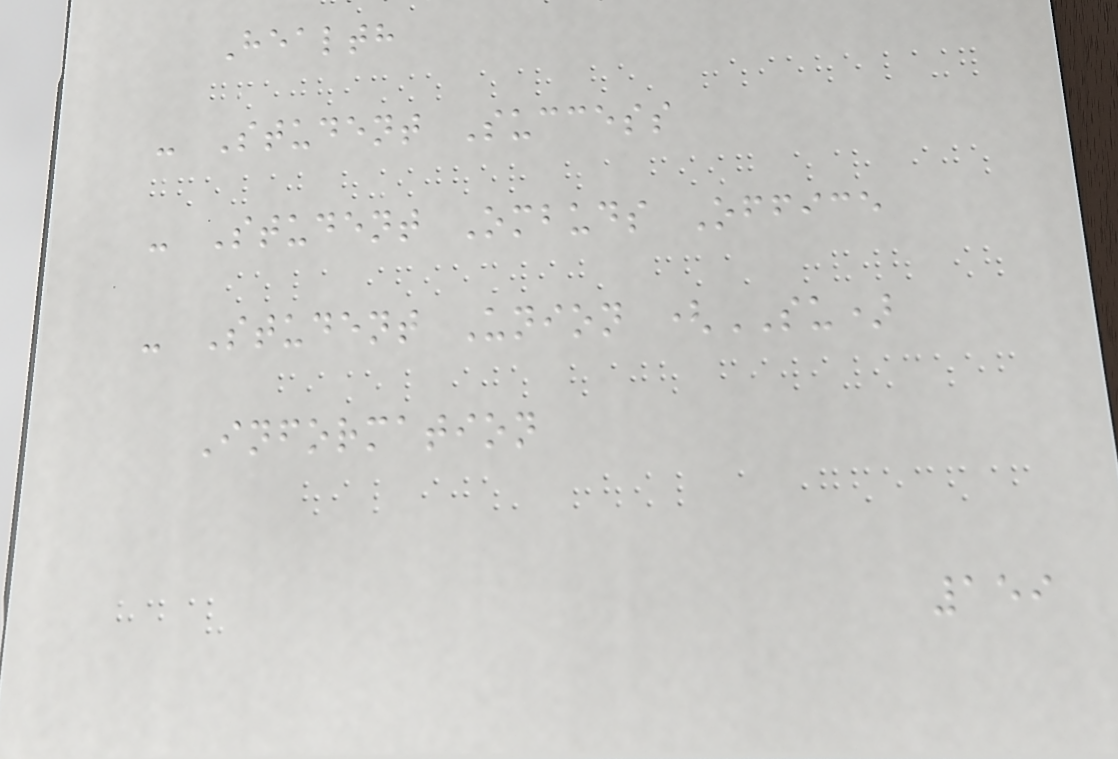Health
- Student Success
- Student Ombuds Office
- Student Union (SU)
Information
159
